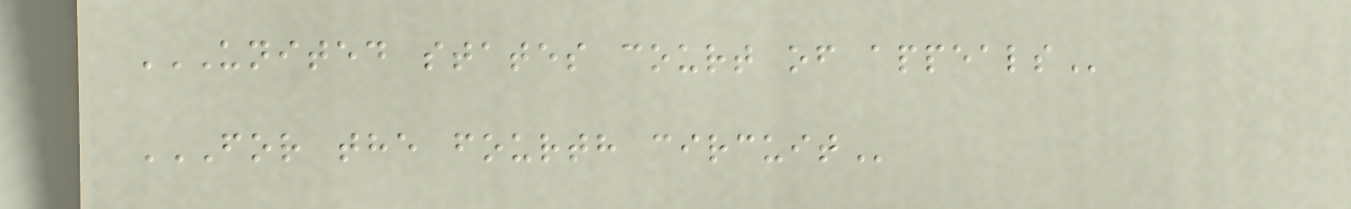UNITED STATES COURT OF APPEALS
FOR THE FOURTH CIRCUIT
